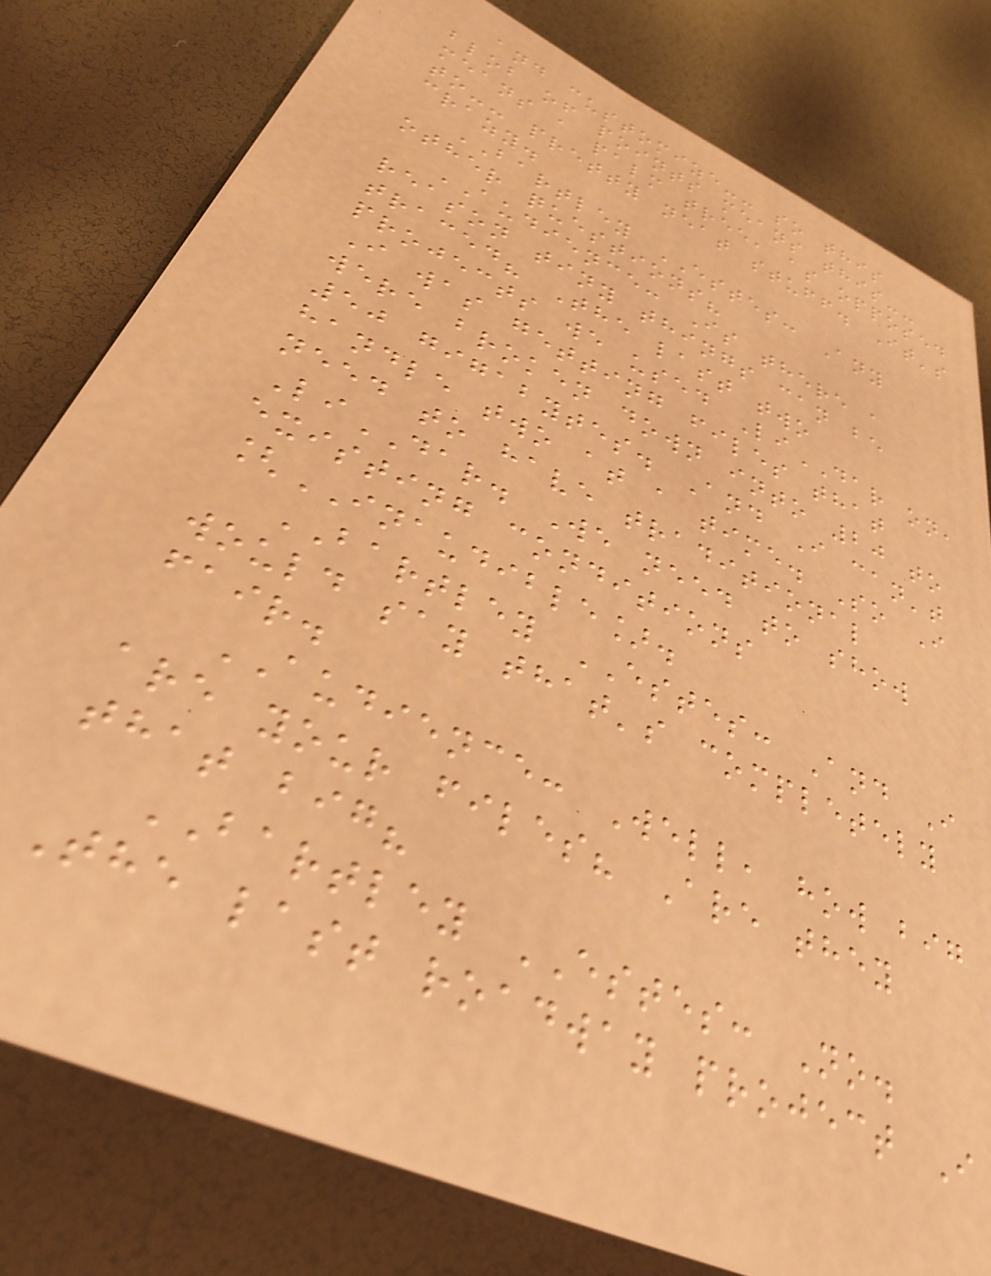and customize-- so this
blob of points means this--
means a palm tree, as opposed
to-- pretty neat stuff. It's
crazy.
BARTLEY ESTES: Any
other questions?
AUDIENCE: Is there a
reason tiny things can be
traced? The last two
projects we used LiDAR on,
I was getting files that
were broken down into 20 to
50 gigabytes. And I can't
handle two at a time. So I
need to have traditional
LiDAR. We need to show
existing conditions
[INAUDIBLE].
BARTLEY ESTES: And I
would say that's completely
fair.
AUDIENCE: Well, how big
are your files? Are they
that big?
BARTLEY ESTES: No.
The last roadway project I
